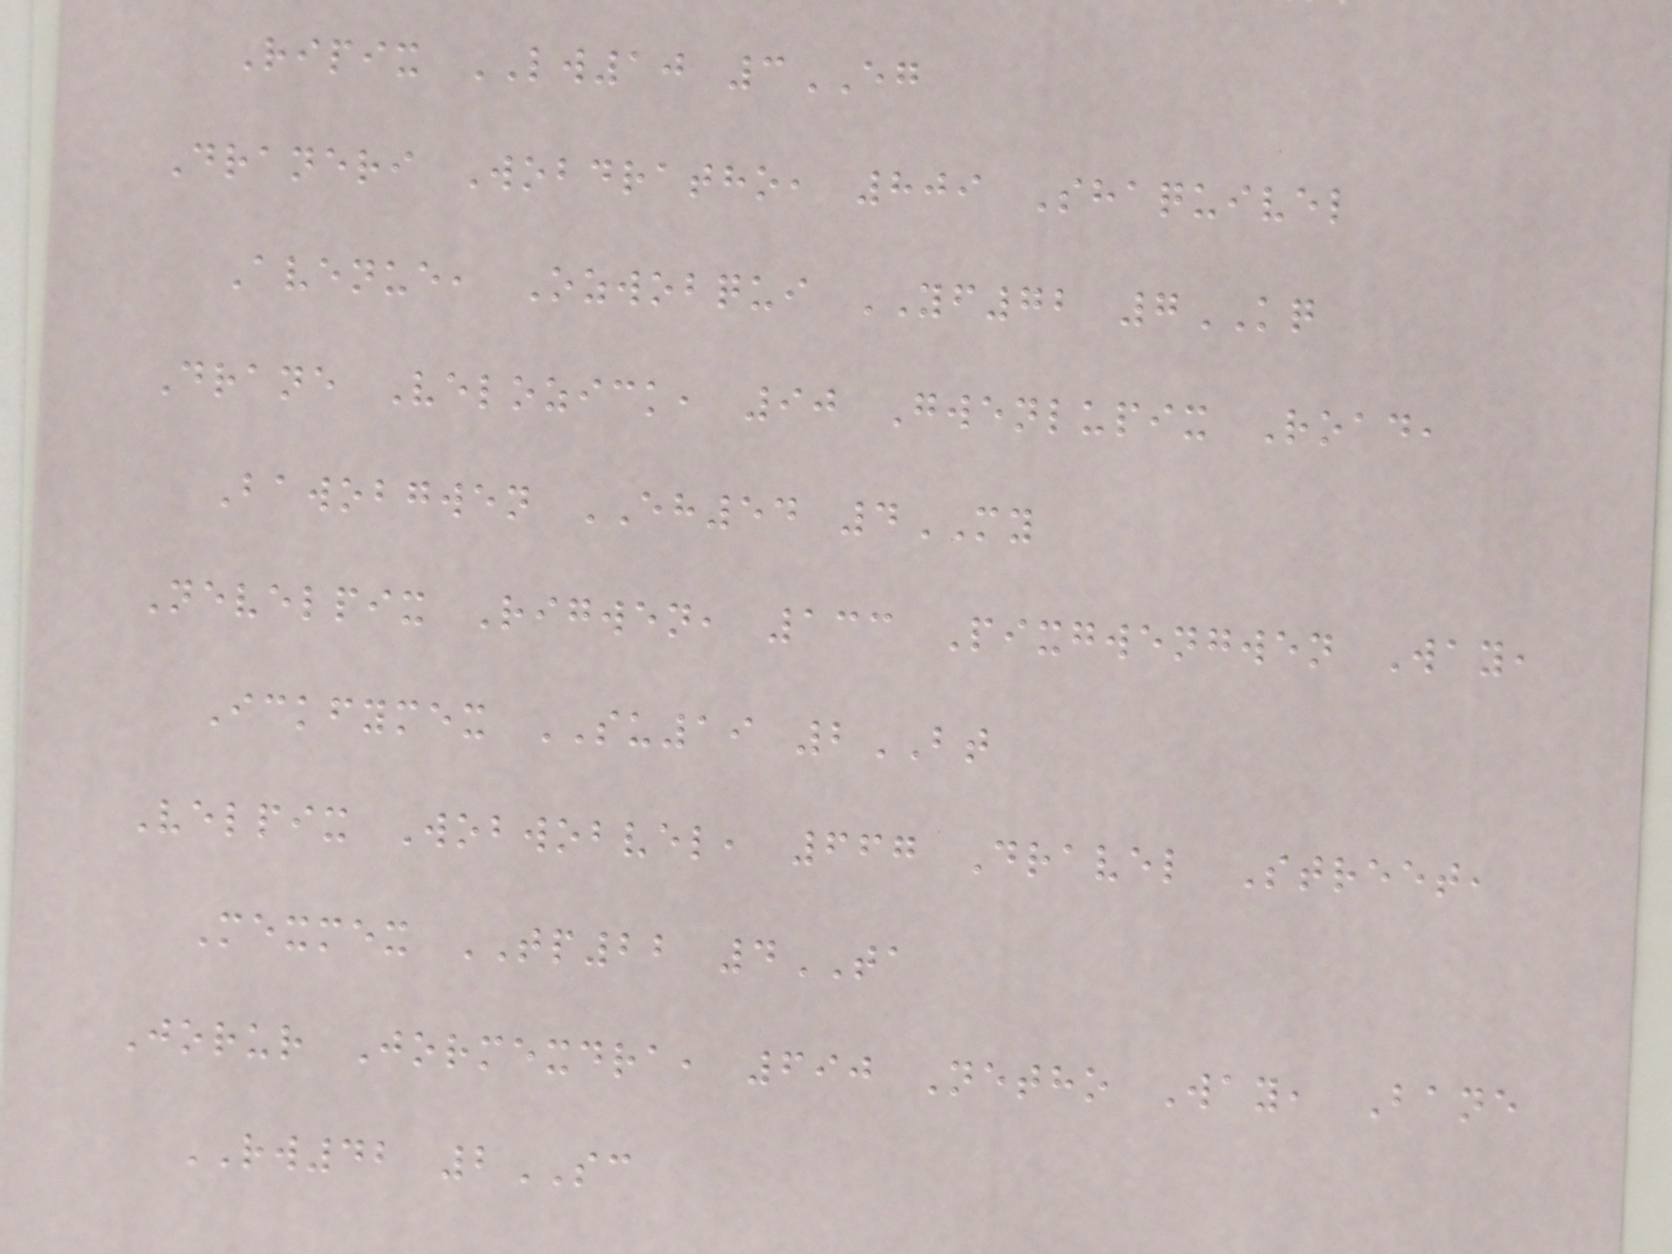Ripix LW10 3EG
Draneri Wobdratho, 809 Shaquivel
Avenue, Ozwobqui YF72 7KQ
Drane Velozick, 90 Gwenlupix Road,
Bawobgwen EH54 4MY
Nevelpix Rigwen, 133 Pixgwengwen Way,
Ickfymex SU19 2BT
Velpix Wobwobvel, 667 Dravel Street,
Mexmex TP22 4TA
Jorur Jormexdra, 690 Netho Way, Bane
RW42 2SC
